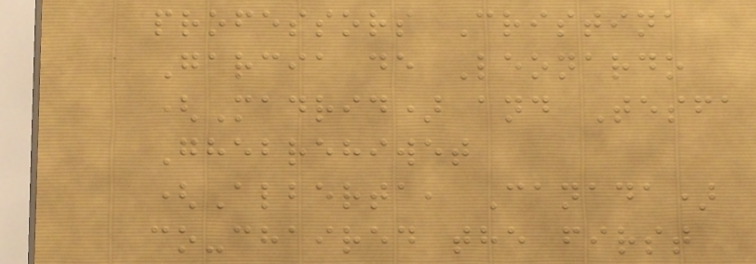professors Cristina
Garcia de Leonardo
(Madrid) and Tesfa
Ghebrehiwet
(Alberta, Canada)
co-chaired the first
